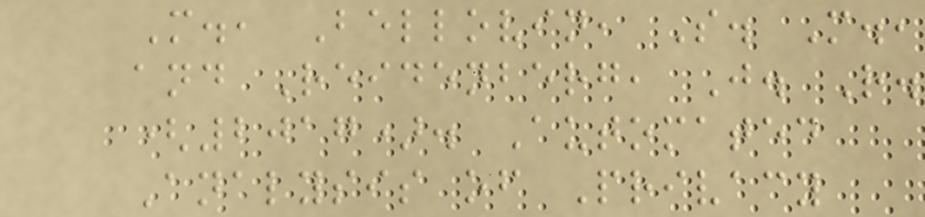M., Bellovin, S. M.,
and Reidenberg, J. R.
(2017). Automated
Analysis of Privacy
